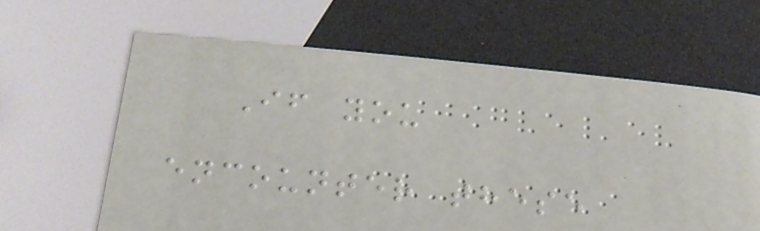If you
encounter these
